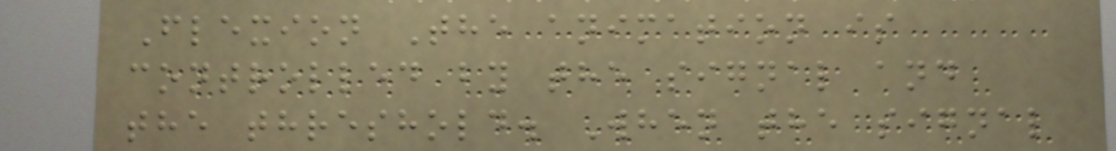Flexion The animation is
controlled by the signal and
the threshold. When the signal
